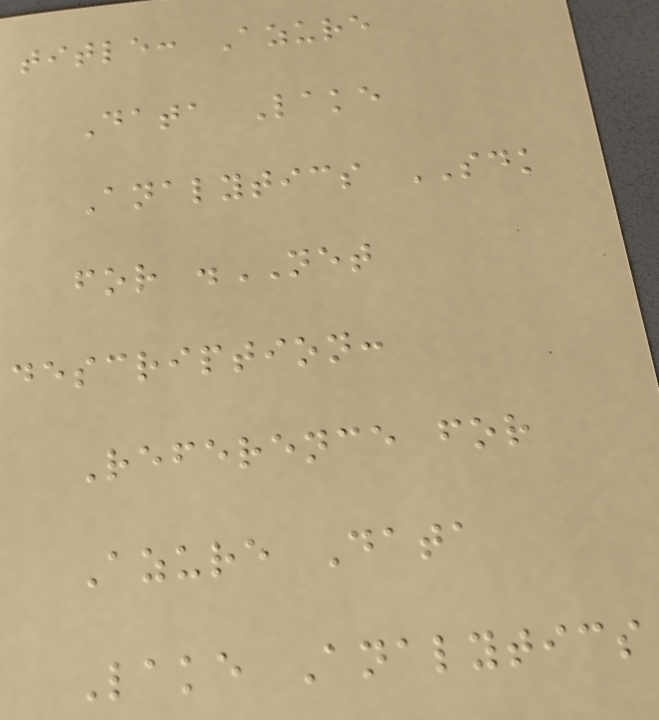title: Azure
Data Lake
Analytics SDK
for .NET
description:
Reference for
Azure Data
Lake Analytics
